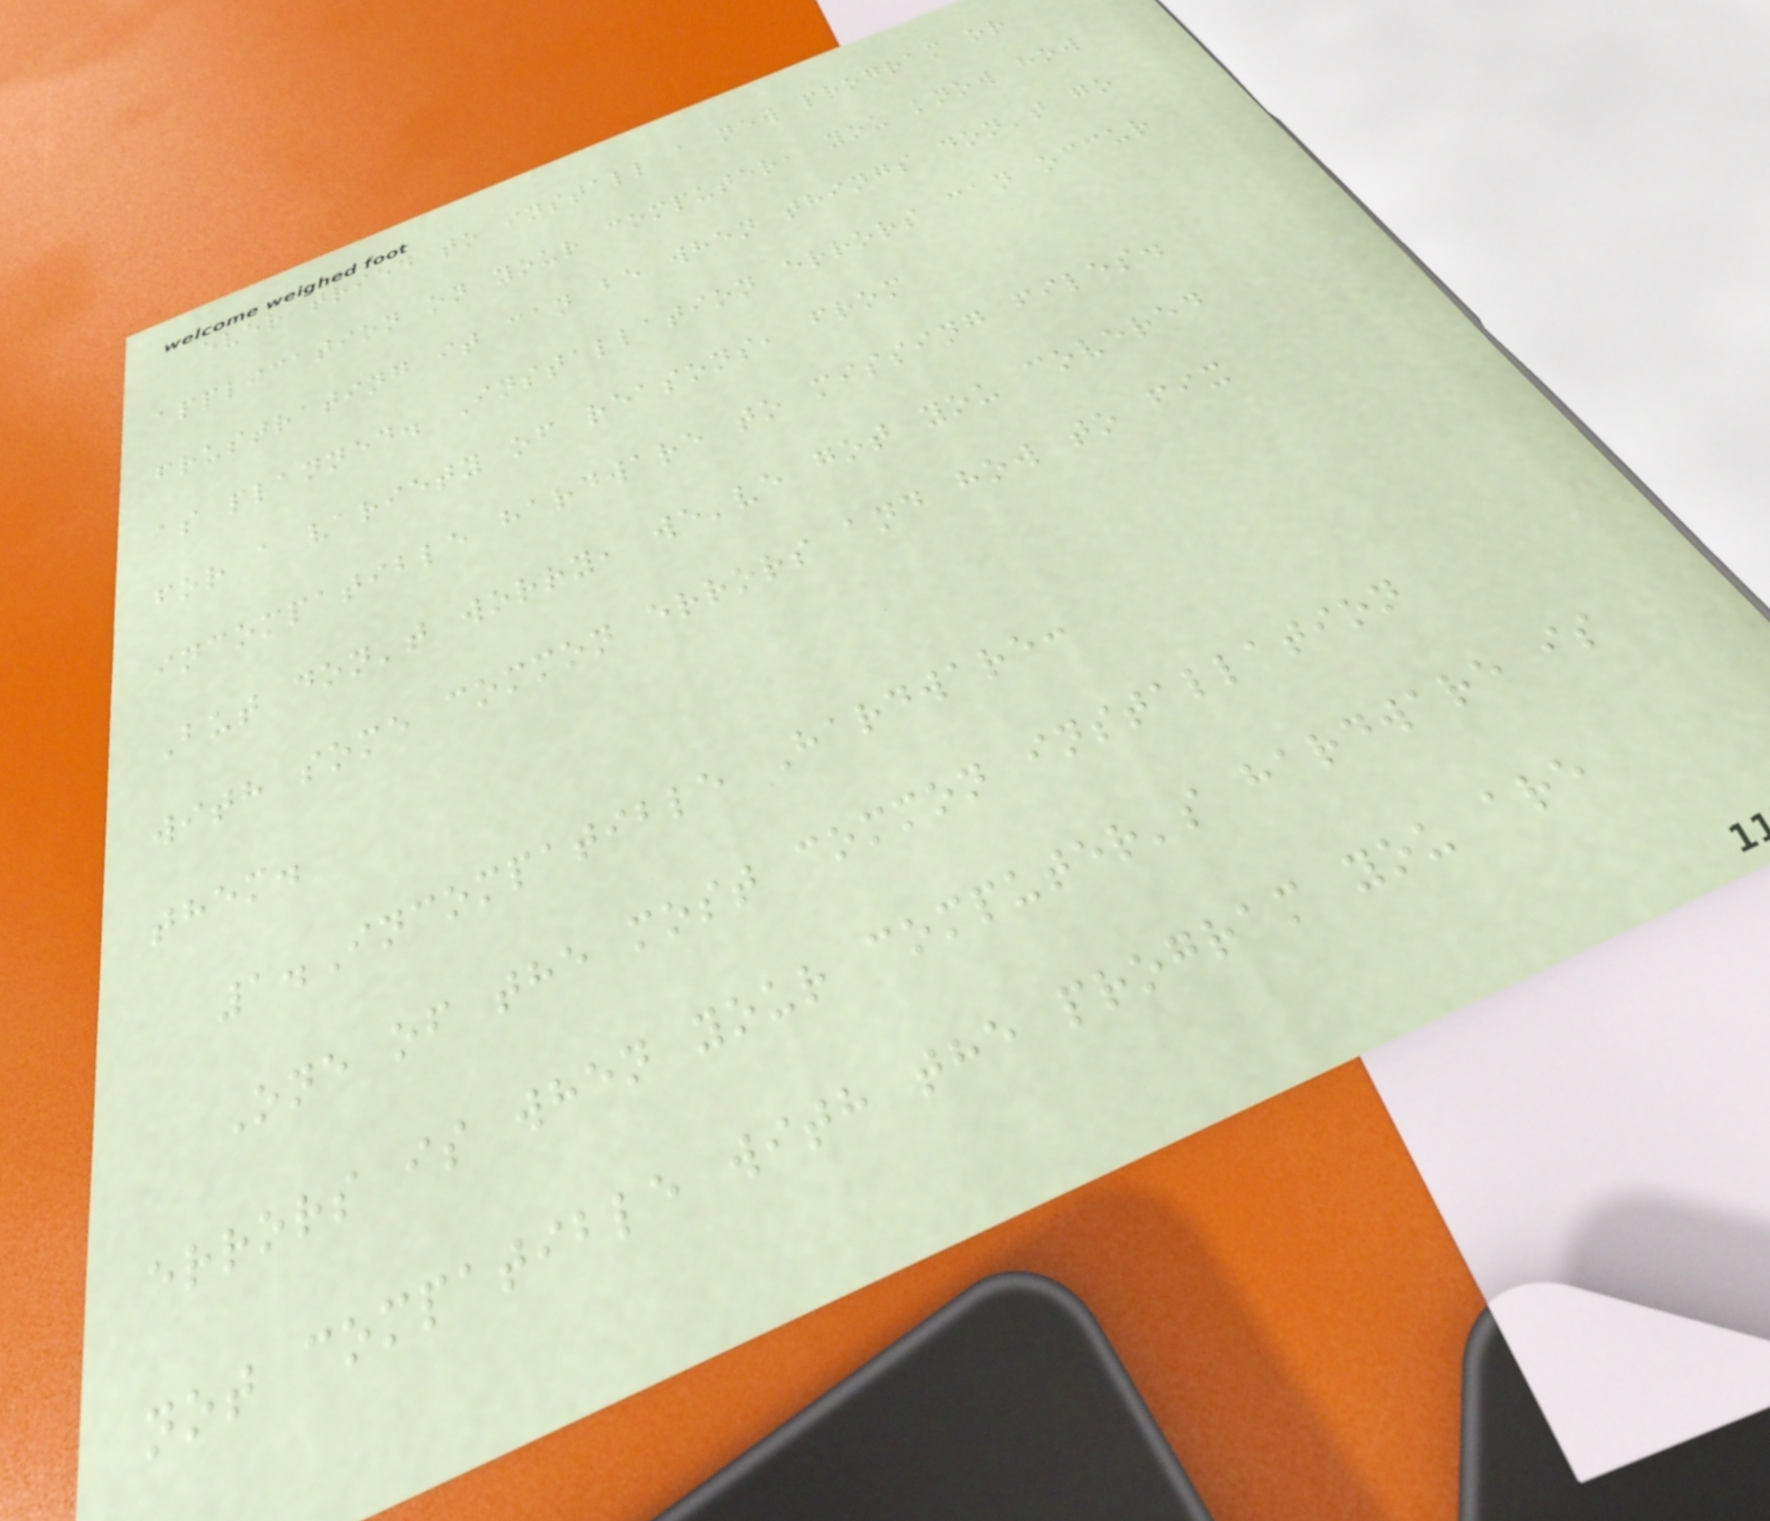ever tried to install a new program or
application on your computer, you know how
frustrating it can be when things don't go
as planned. Installation errors can occur
for a variety of reasons, from
incompatible hardware to missing files.
But don't worry, we've got you covered
with some common errors and how to fix
them.
1.Incompatible Hardware:
One of the most common installation
errors is when your computer's hardware is
not compatible with the program you are
